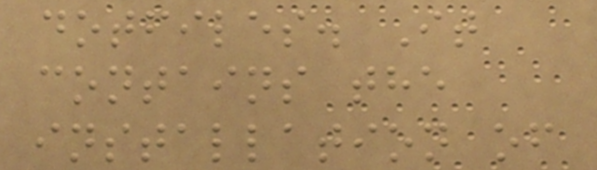dotfiles. It
contains the
installation of
